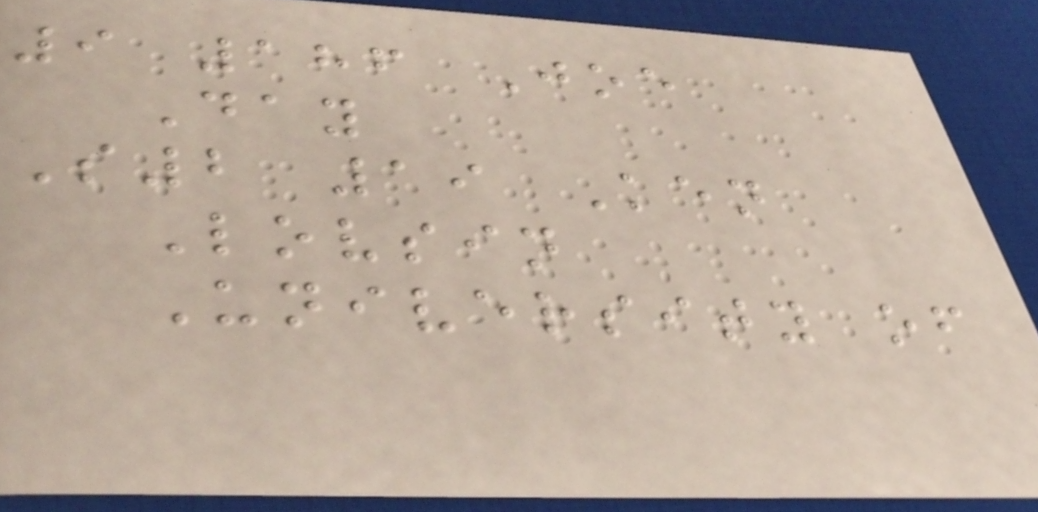9 186 Joe
Day
S2 19 Ken
Lovsin
University of
